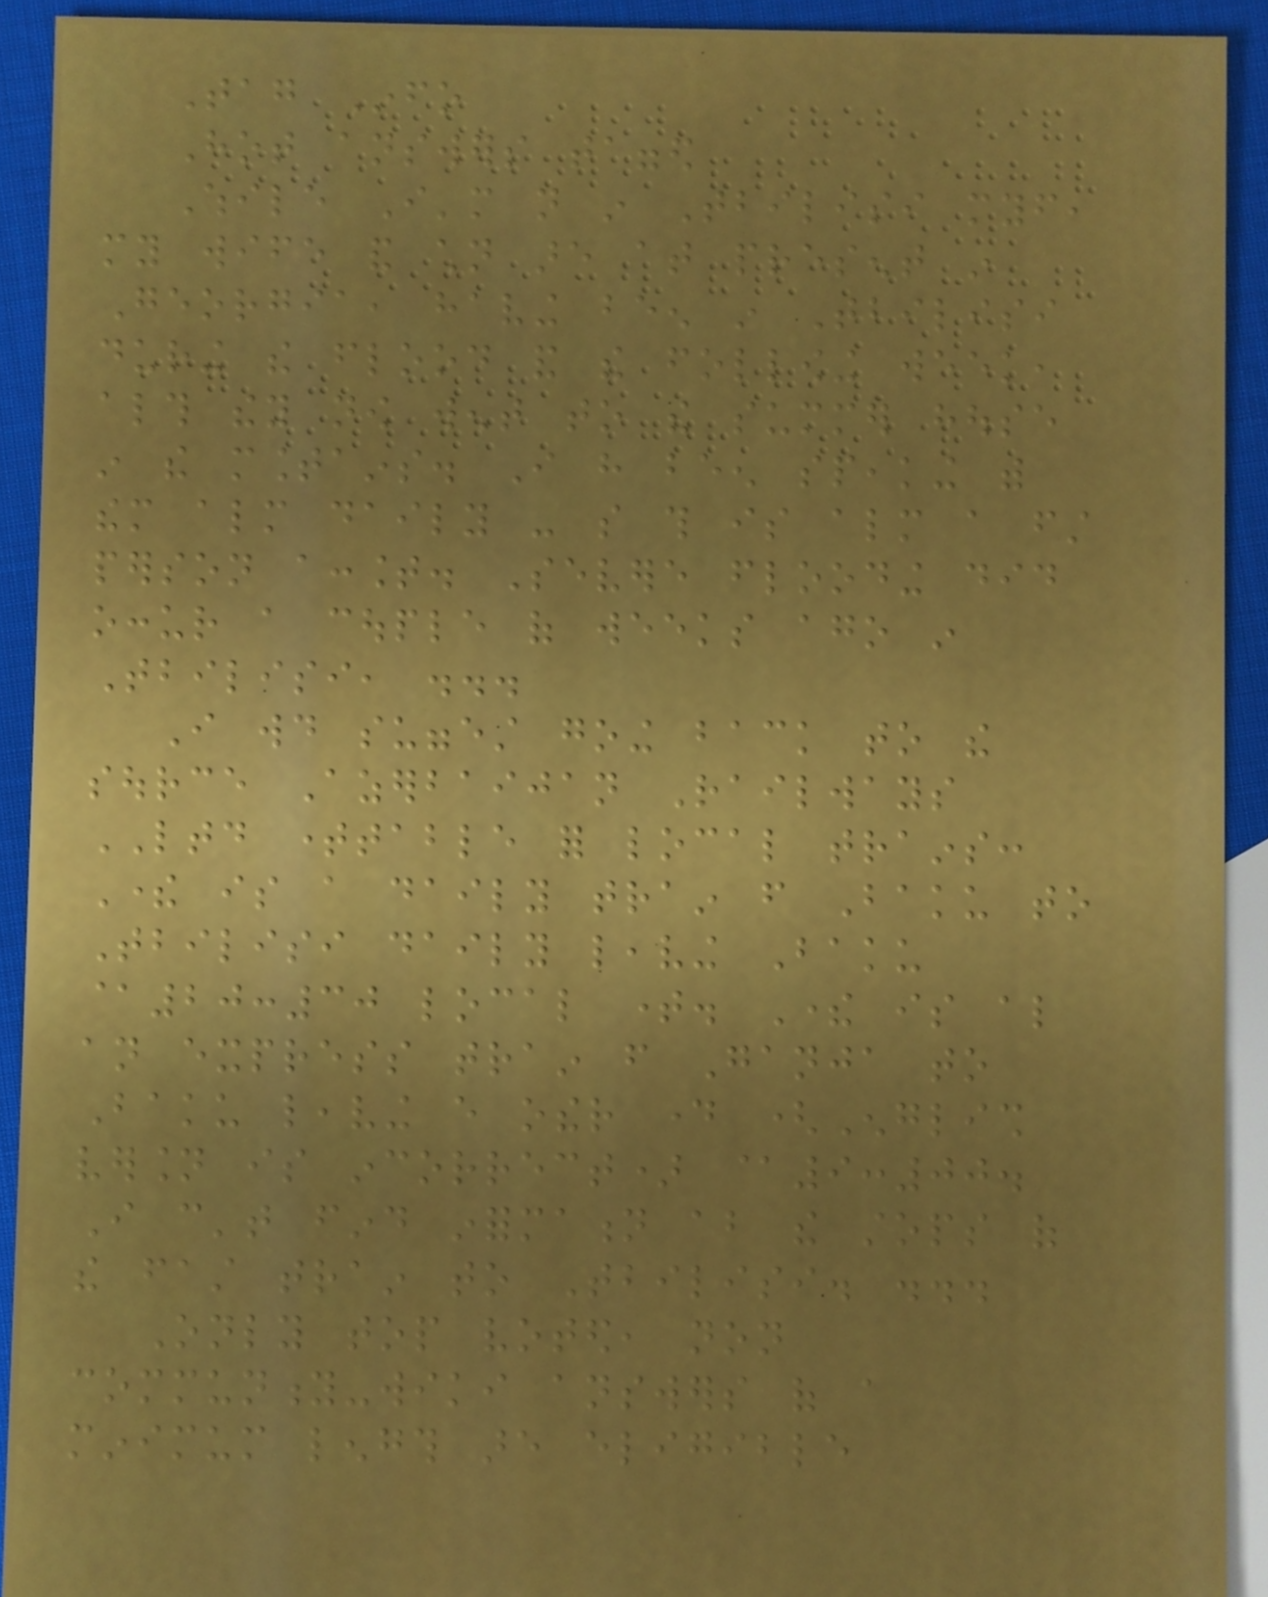Tag Info
Hot answers tagged
While I'm not in Tbilisi myself,
my wife and children are at present in
Georgia, having been in Tbilisi
during the flood and the following week,
although they now went to the summer house
in the mountains. I have been speaking with
them almost daily - so this is almost a first
person account. Severe flooding did
occur a couple of weeks ago in
Tbilisi, ...
I would suggest going back to the
source Azerbaijan Railways
LTD timetable for local trains:
There is a daily train from Baku to
Tbilisi daily leaving Baku
@20:30 local time. There is also
an express train from Ganja to
Baku leaving every other day (English
version is incorrect) @9:00.
I can't find information about the stops of
the fast train to Tbilisi. ...
Only top voted, non
community-wiki answers of a
minimum length are eligible
